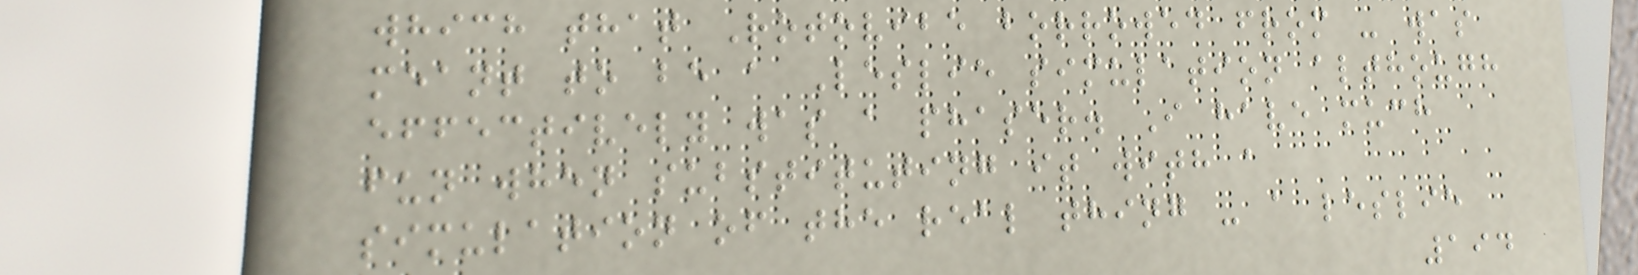which that Rotovibe borrowed from - was
meant to be a Leslie simulation although
effectively was a phaser. I have much
fun when substituting it with a
simulation of the real thing - a leslie
194
